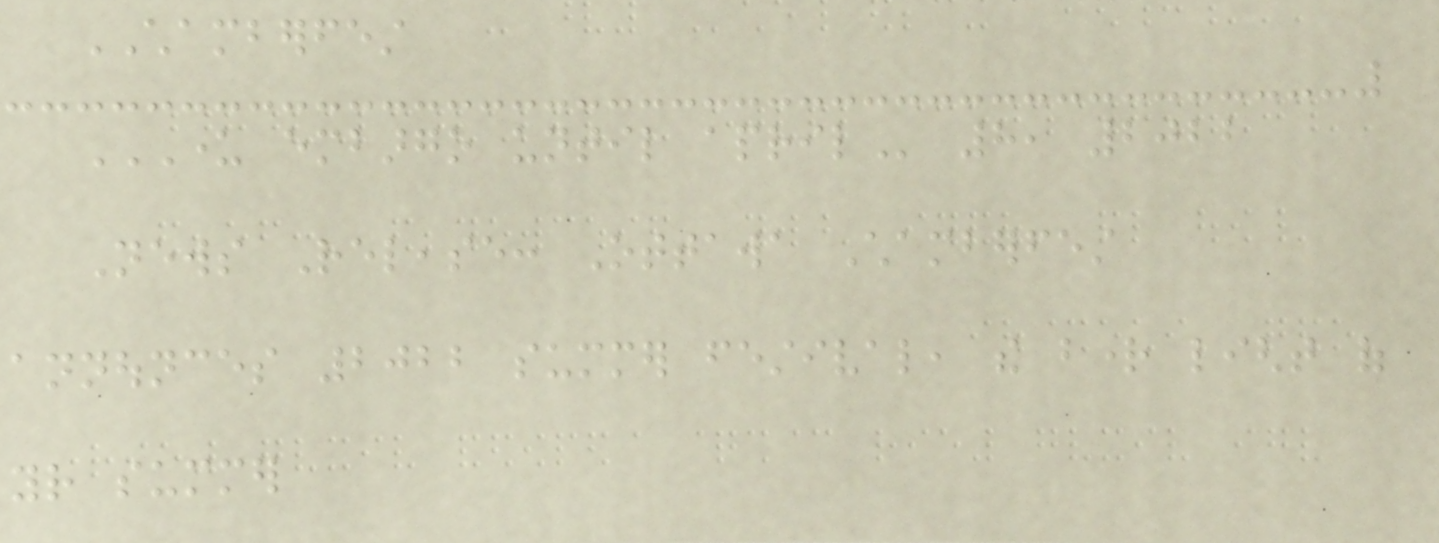CHAMBERFEST
UNDER EMBARGO UNTIL APRIL 8, 2022
News Release: Ottawa Chamberfest
announces 2022 summer festival, the bright light of
your summer
